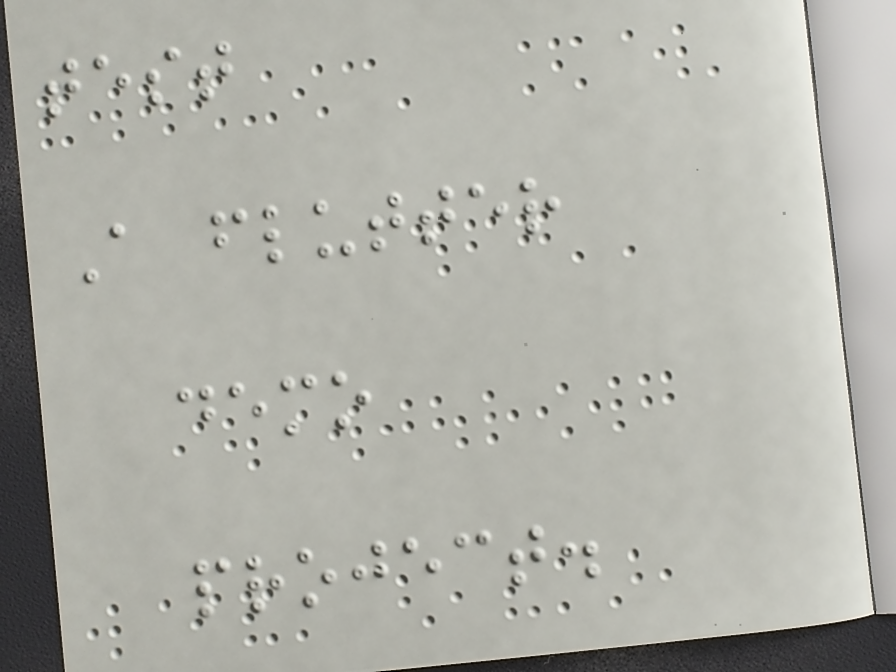test
A flutter
demo
project.
